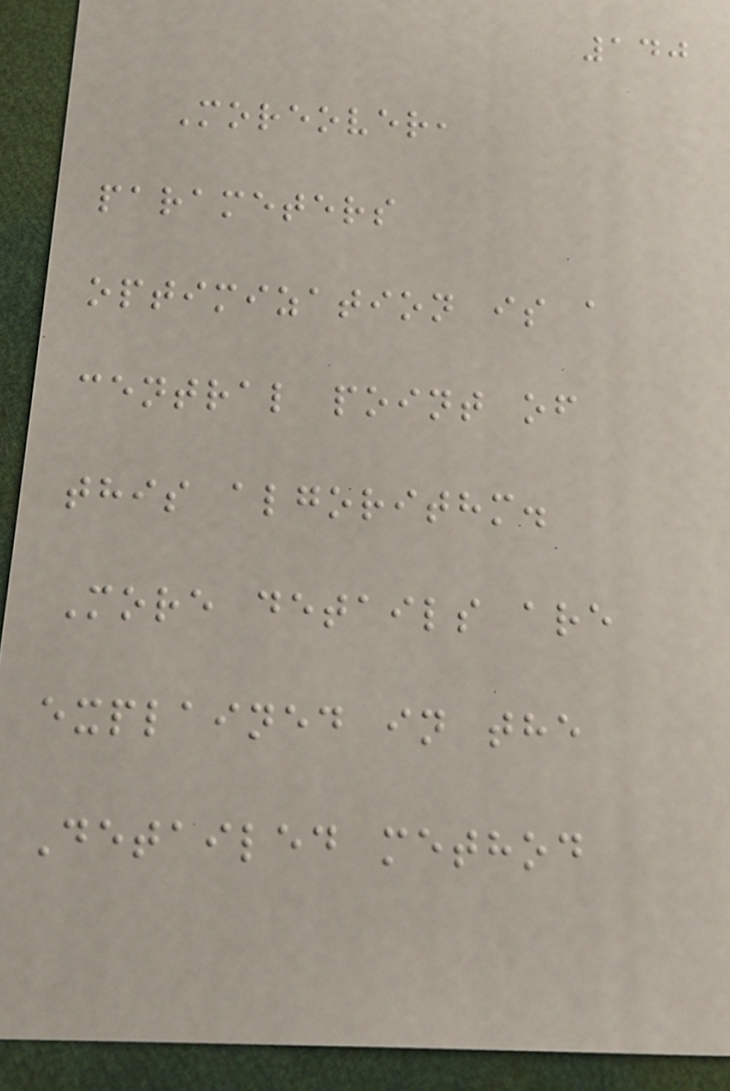140
Moreover,
parameters
optimization is a
central point of
this algorithm.
More details are
explained in the
Detailed method
